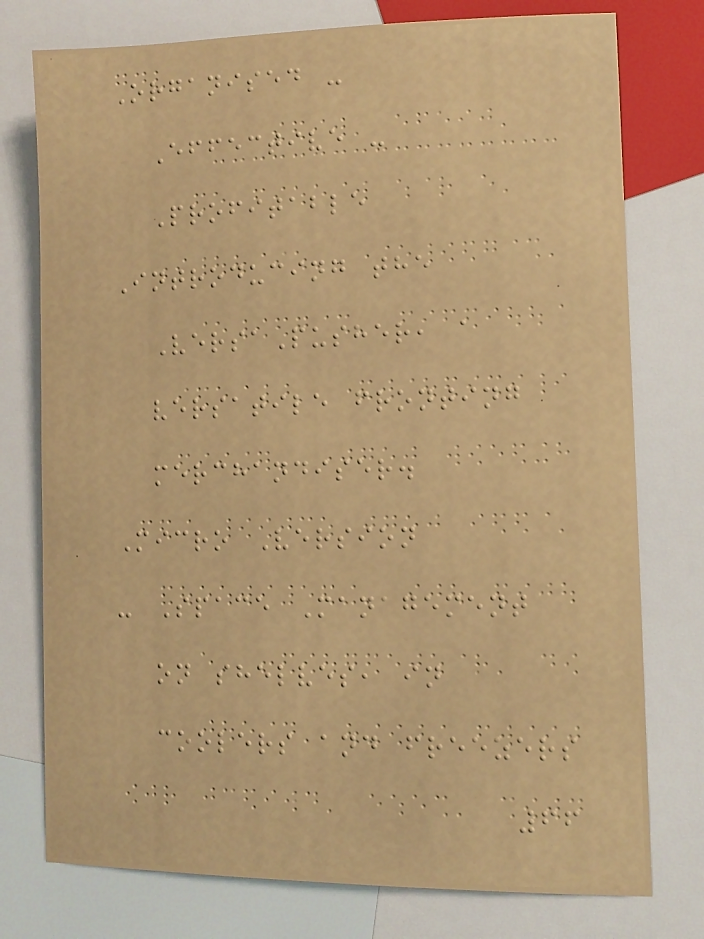Organised -
Effective -
Profitable
Introducing the
VersaPusher, a
versatile fronting
merchandiser.
Micro Version
- Space Management
on shelves, in
coolers and freezers
66
